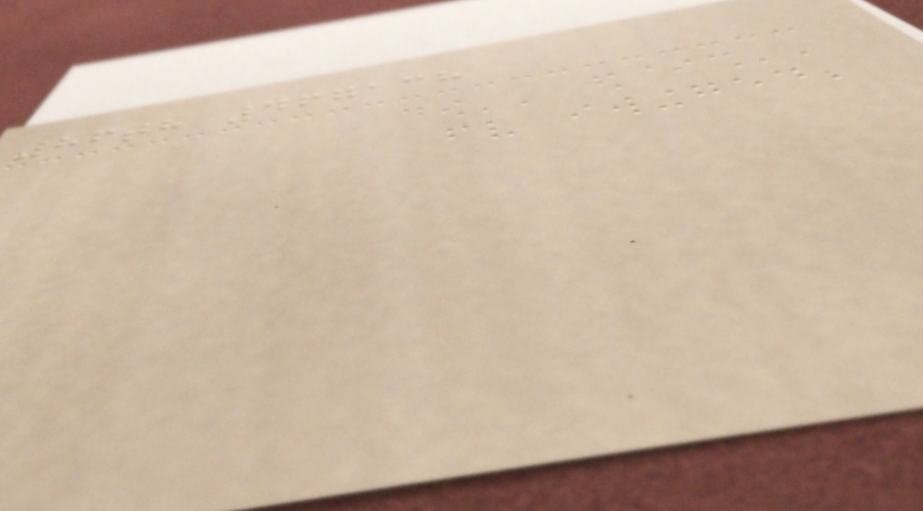86th 467138
